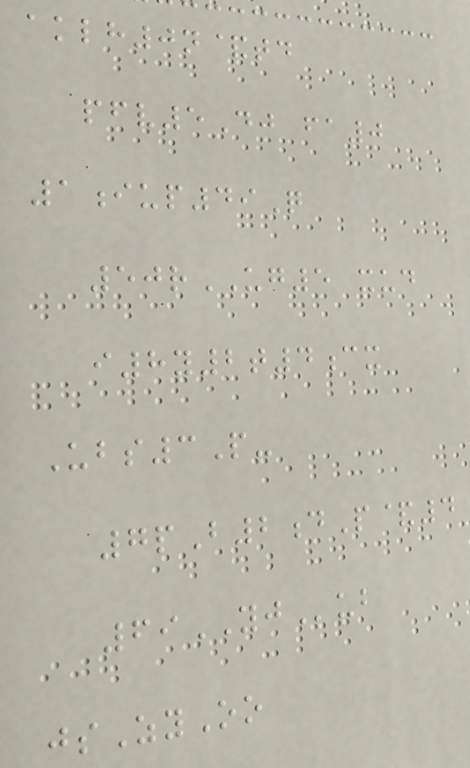aklh0n&td
pfv5Dj fa0
1iup49Q
50rUG5 xud
i8y2t4cx
Ubs3P-
7pB2dP&4
69YJub
jsZyOo
